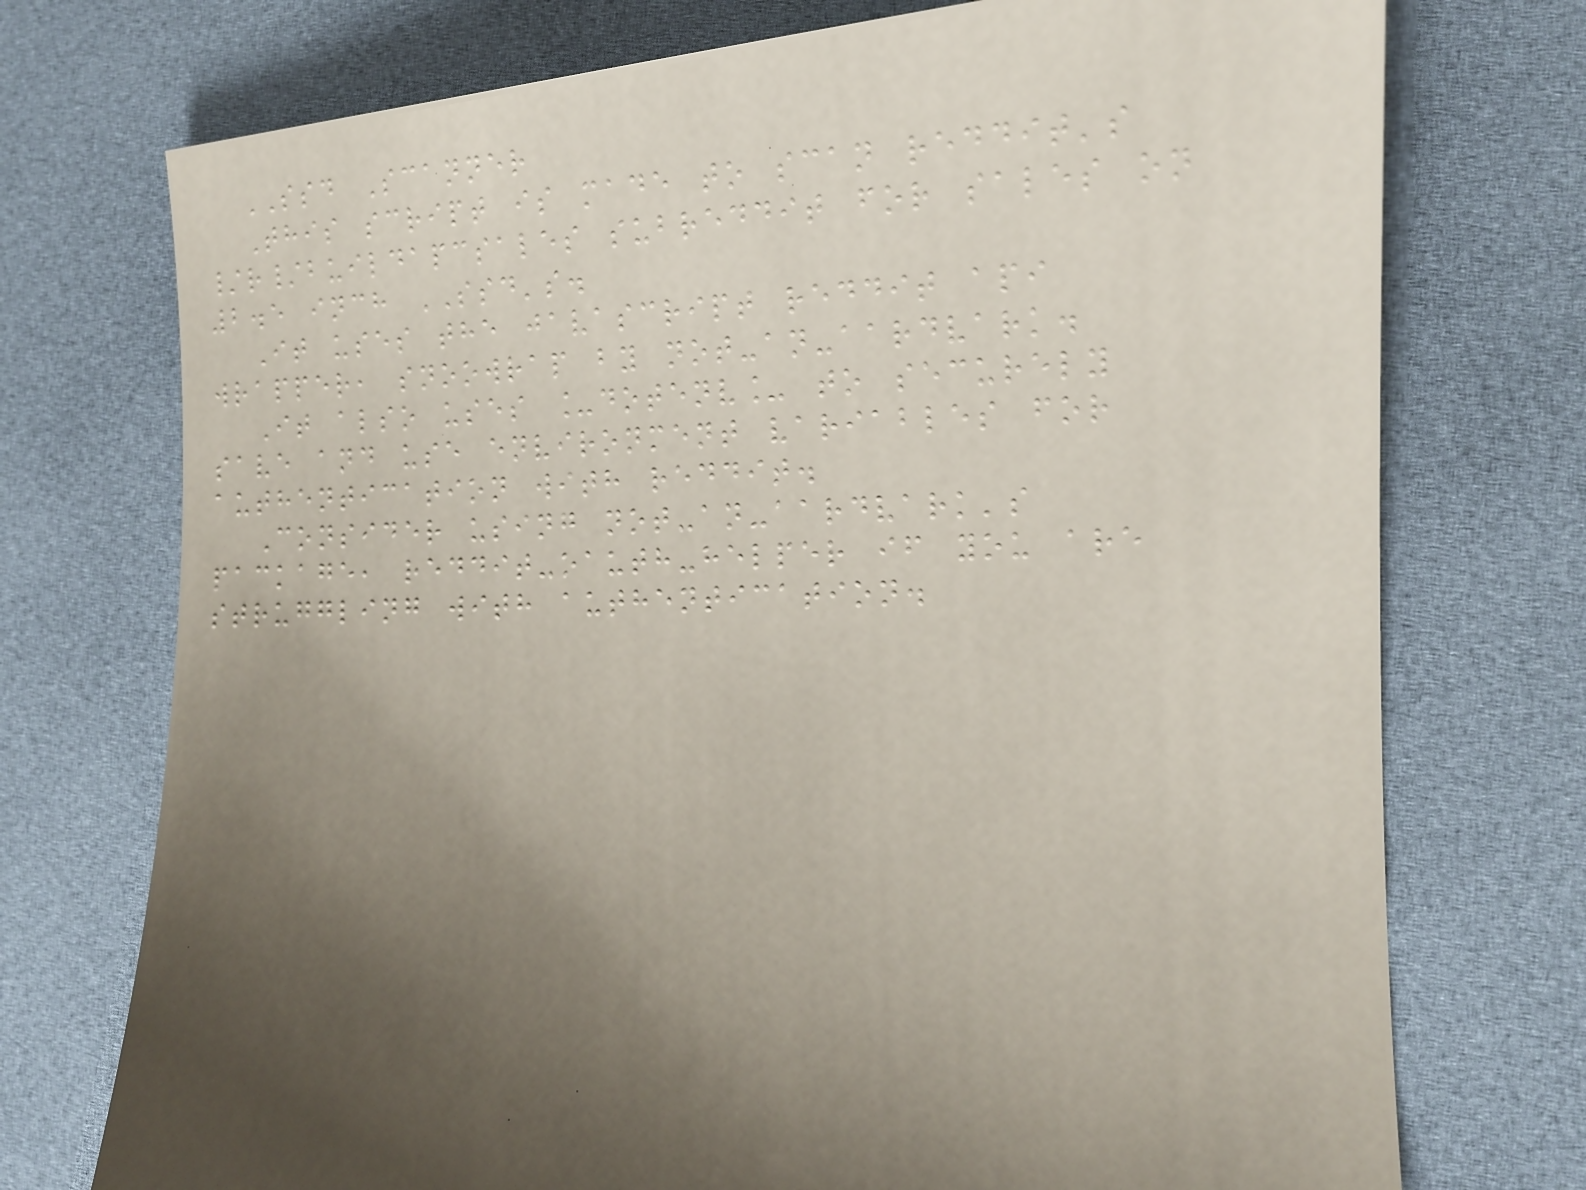SSD Scanner
This script is made to scan reddit's
/r/buildapcsales subreddit for sales on
2.5 inch SSD's.
It uses the javascript reddit api
wrapper, snoowrap by not-an-aardvark.
It also uses _dotenv_ to securely
save and use environment variables for
authentication with reddit.
Consider using not-an-aardvark's
package, reddit-oauth-helper if you are
struggling with authentication.
